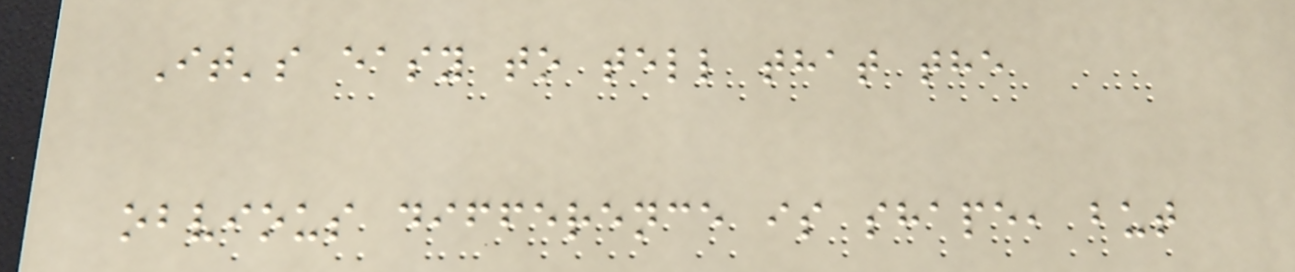It's easy to tell that the
obvious difference is shape, but
